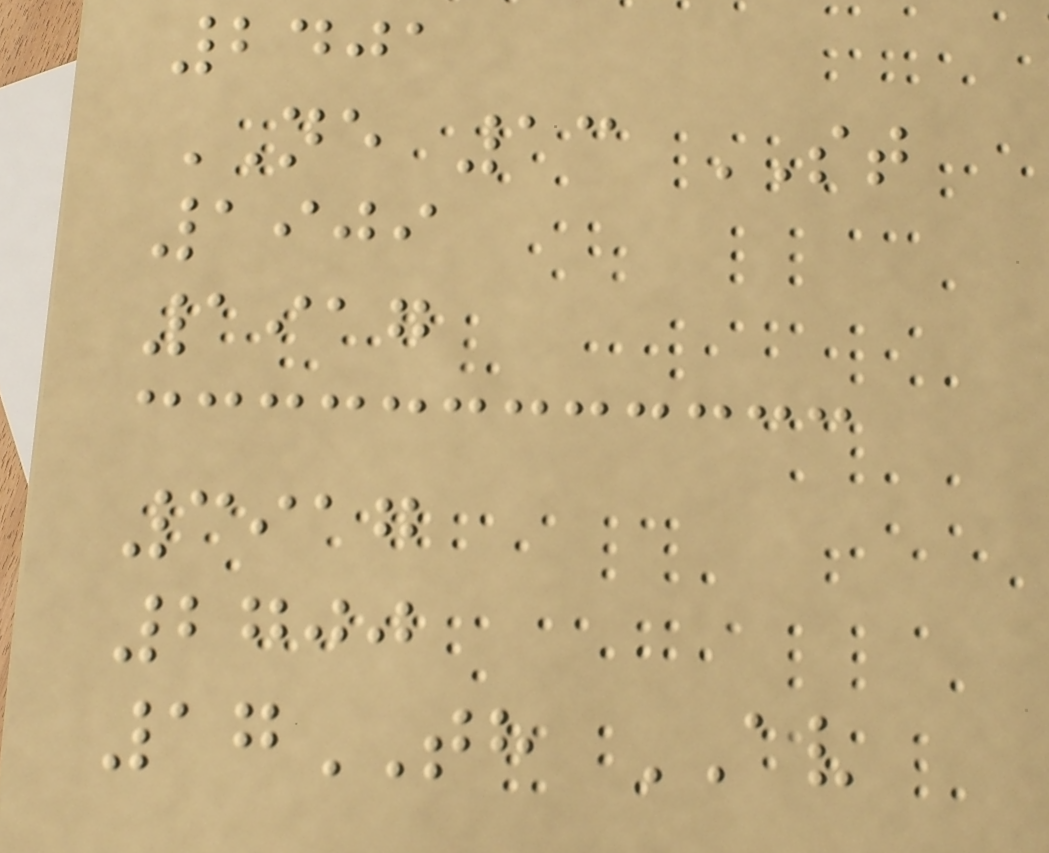2401
NE 13 ST
1909
1917
3917
2700
17TH AV
